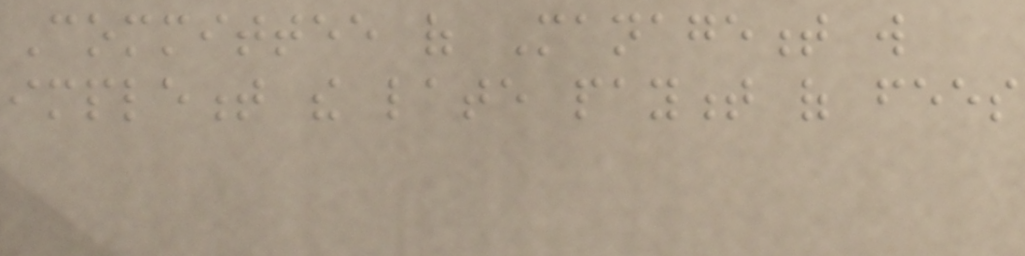Committee of Management will
implement the late payment of fees
